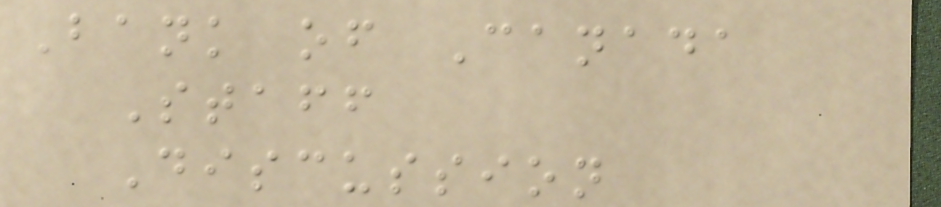Bank of Canada
Staff
Discussion
